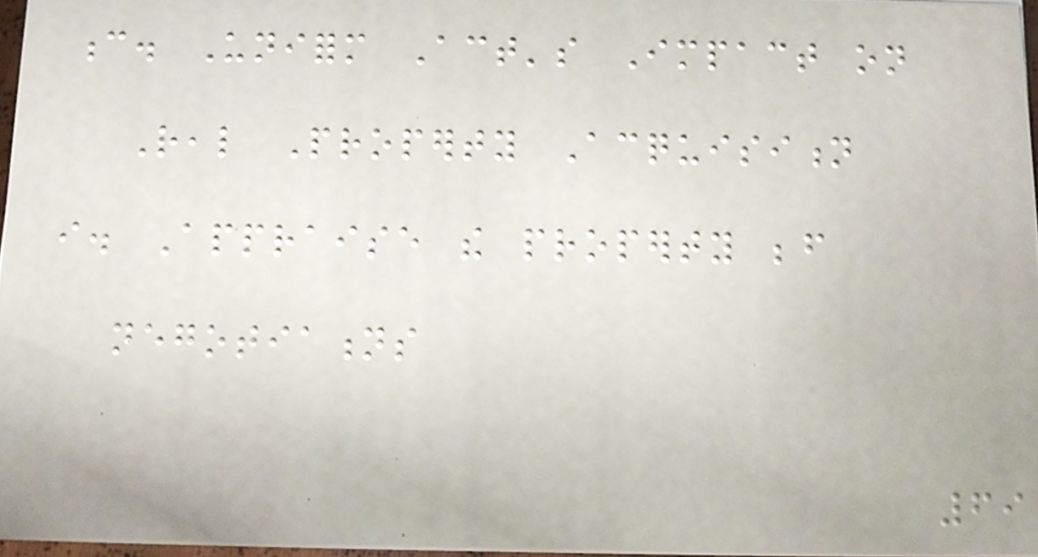c. Uniform Act's Impact on
Real Property Acquisition
i. Appraise the property before
negotiations
69
